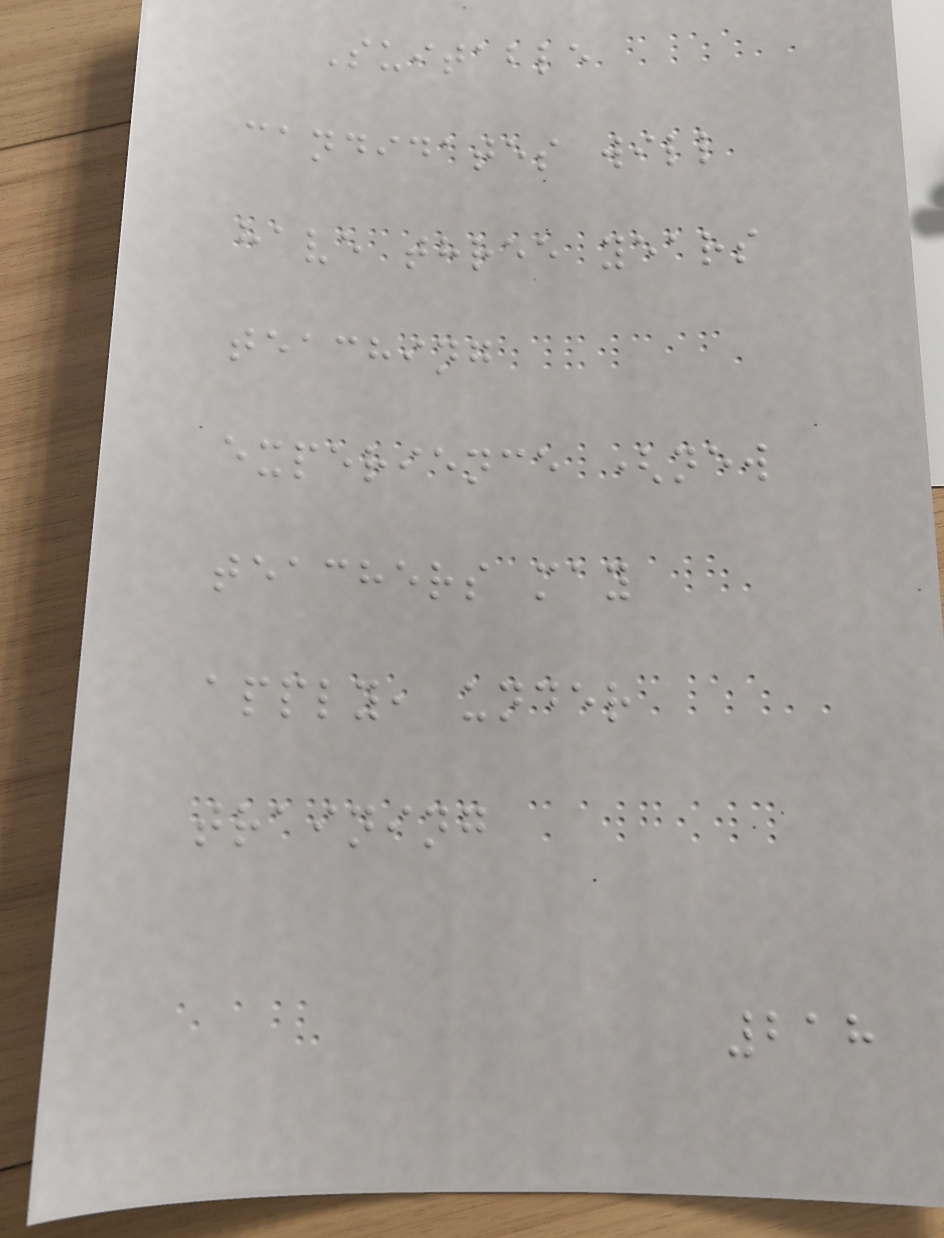Suitable
candidates will
have three years
teaching
experience (new
teachers may
apply, under
training
218
